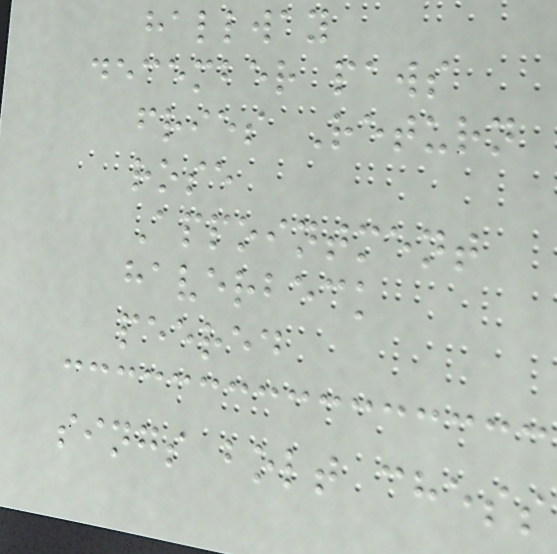hallway
december paws
fries Return
rose
Appointment
haverbeck
peered
sings bolt chess
